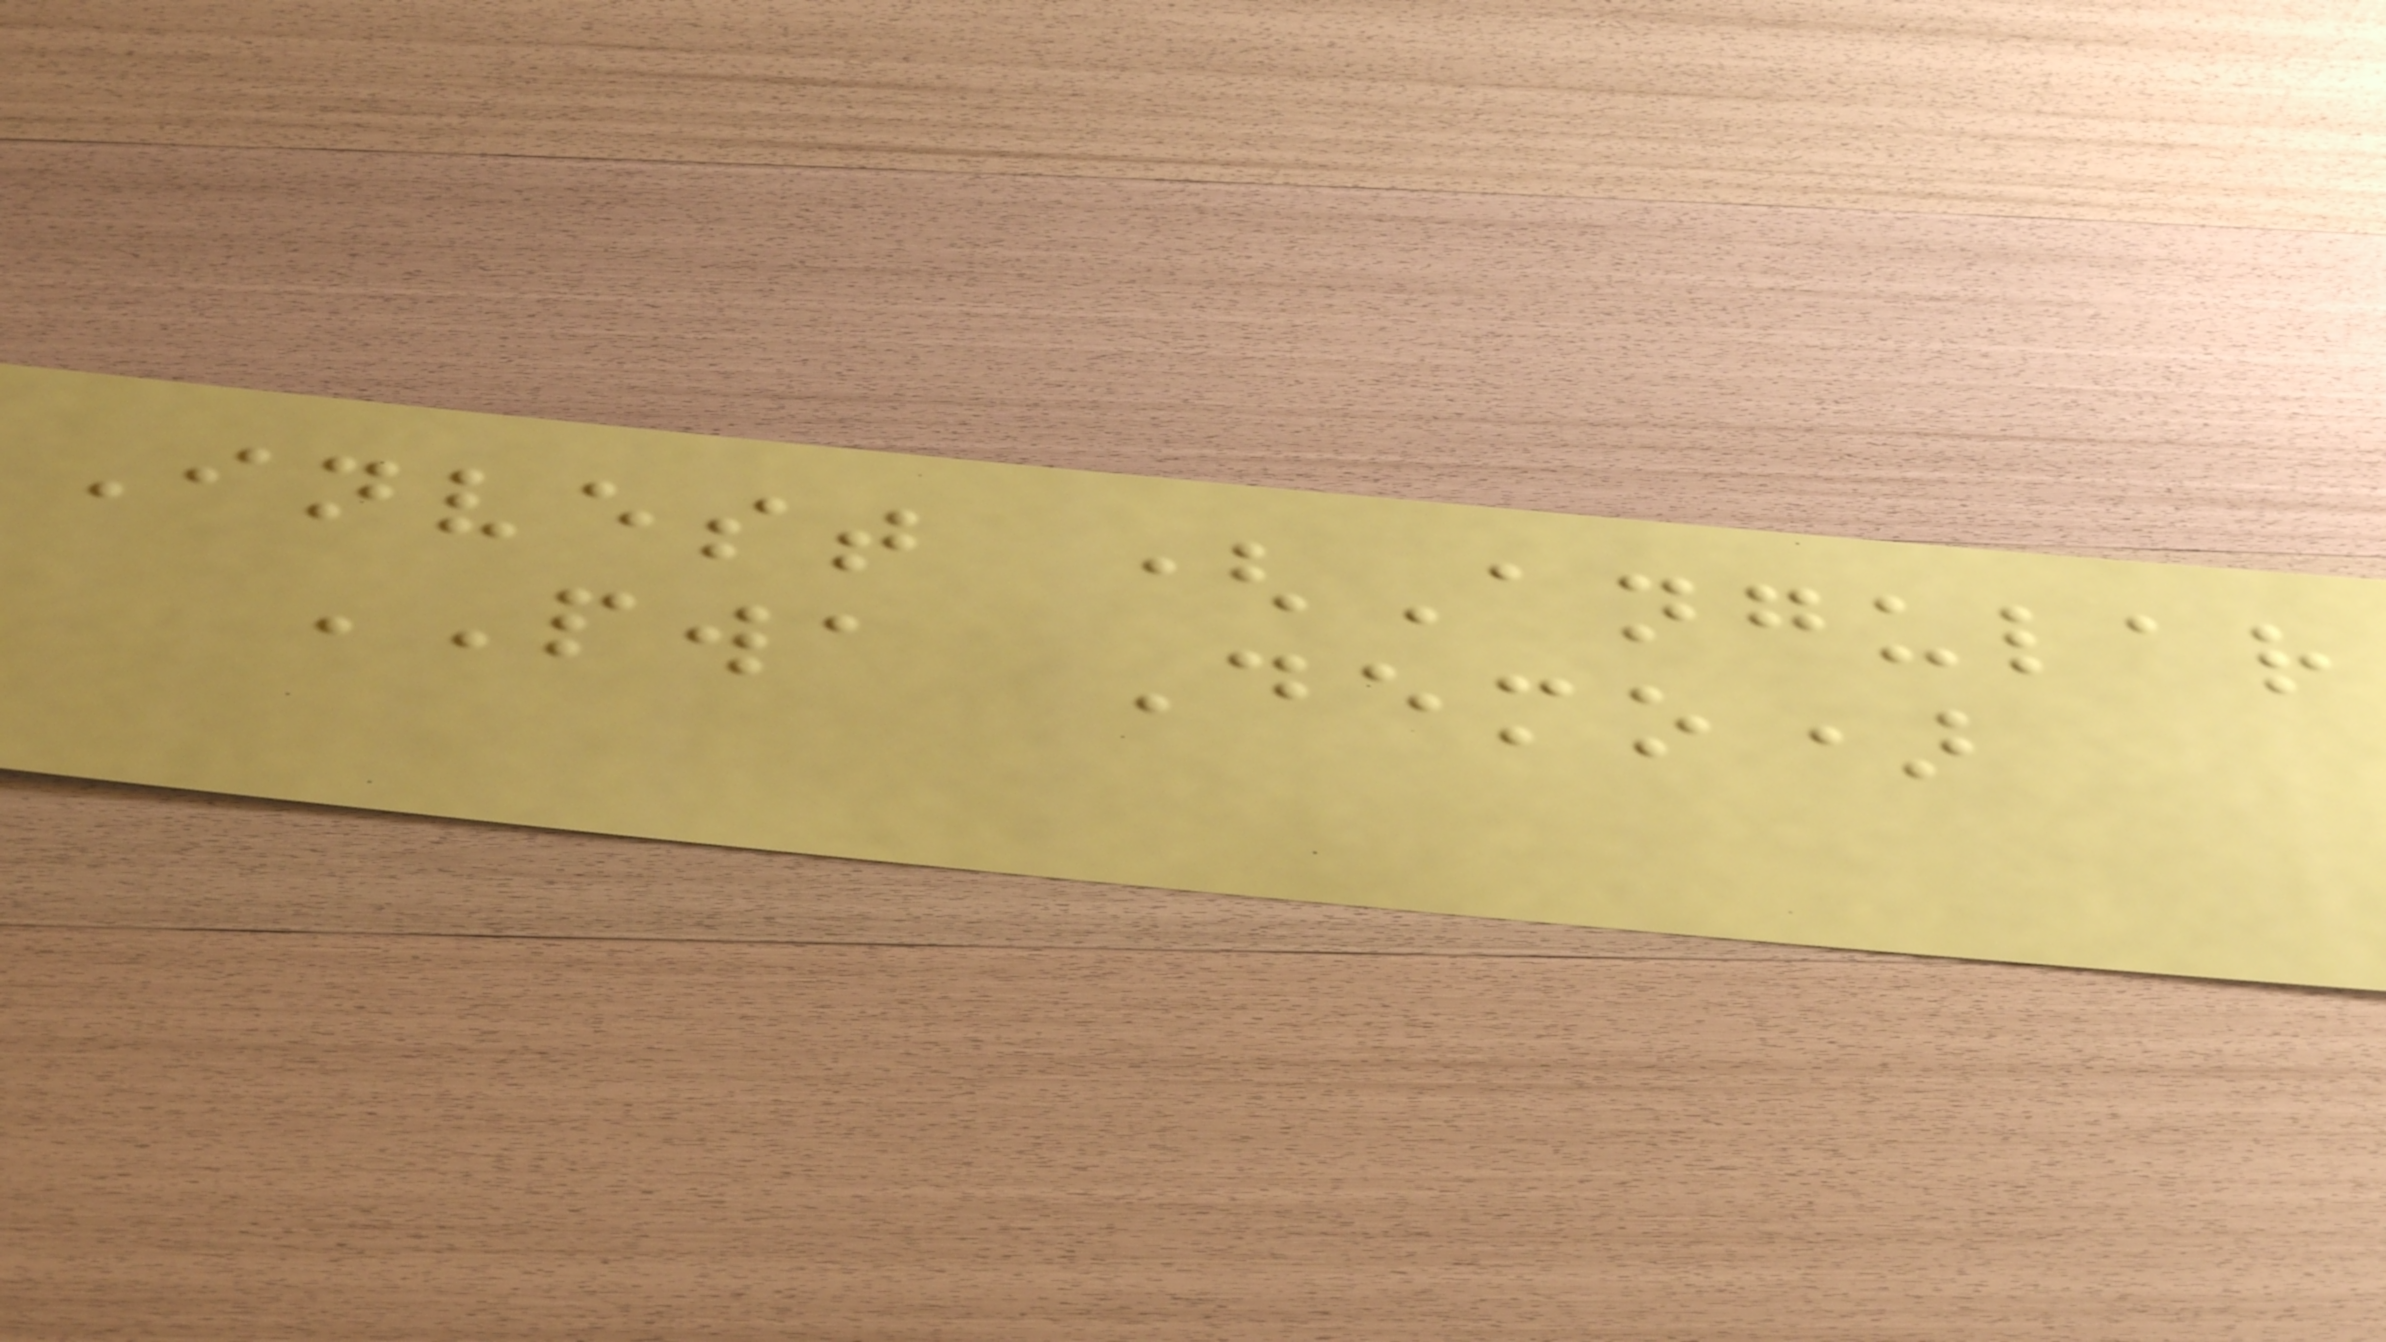Invest (Angular
PWA Demo)
